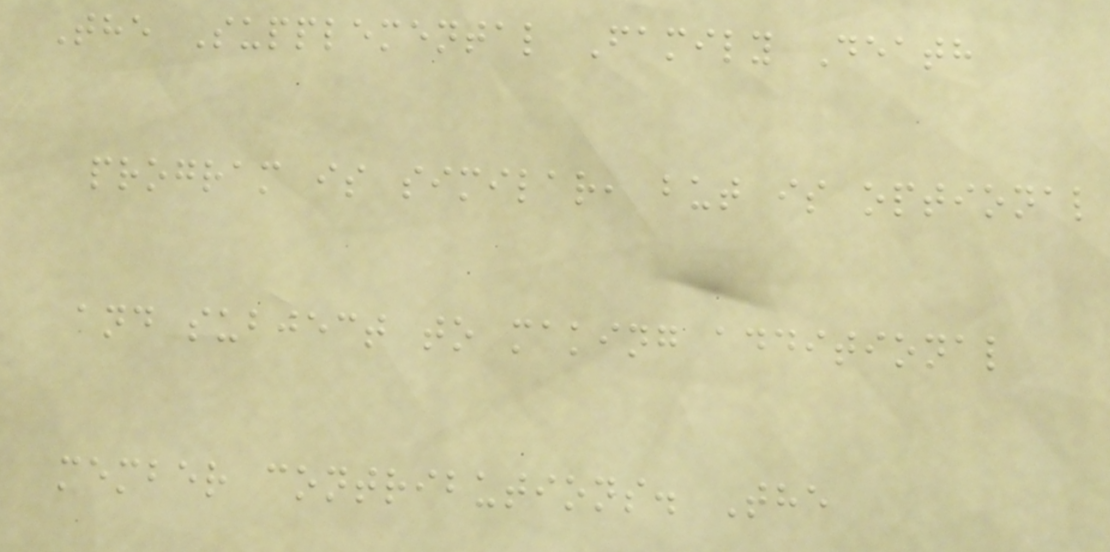The Supplemental Family Death
program is similar, but is optional
and subject to making additional
member contributions. The
